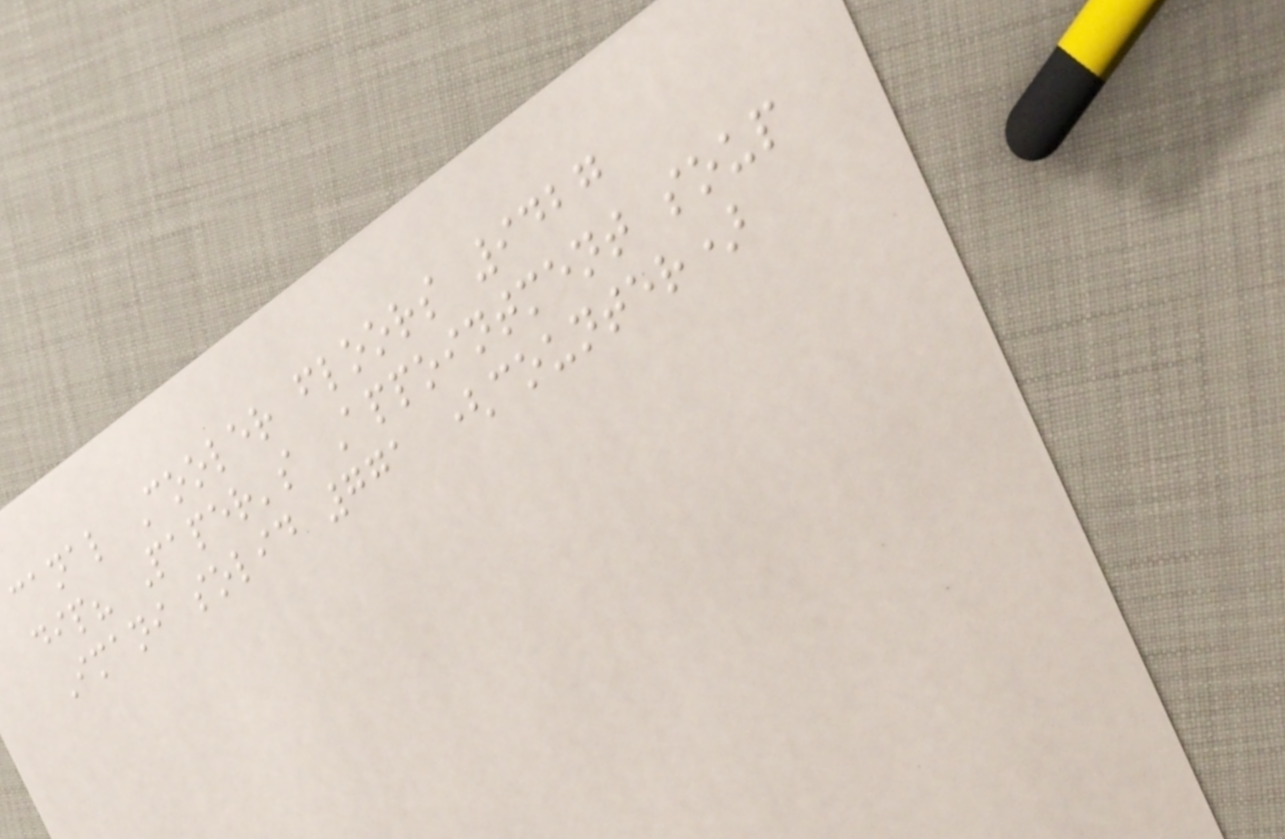canal Cooler floors 9427
dip? Paper's Appointment soup
Imani solid 771 (counter)
